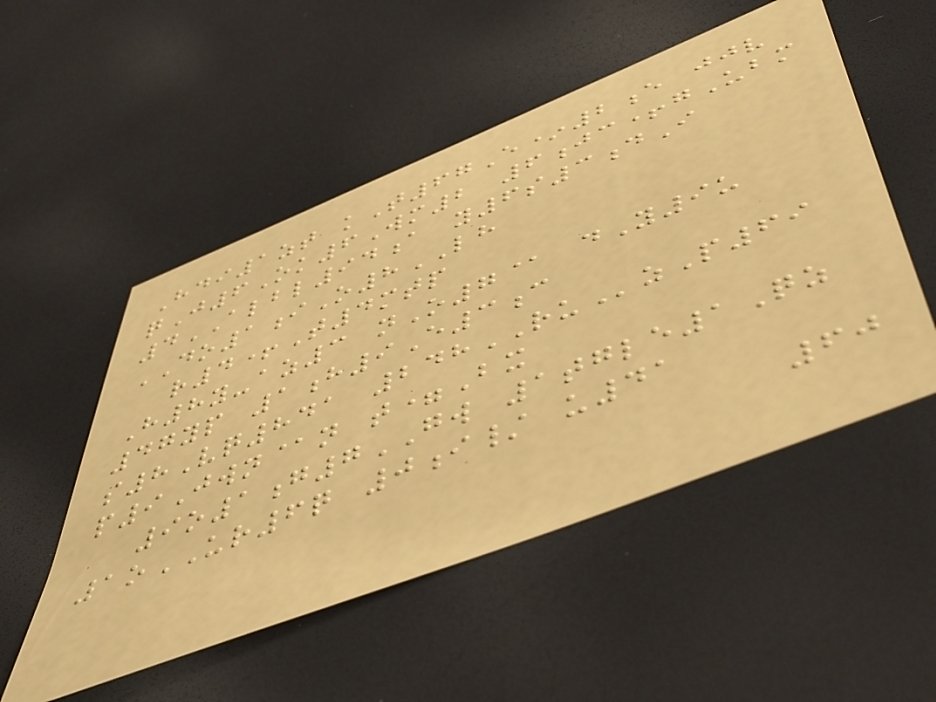Hdi1zt kT67E*2e jjv
qJ6Ok6Wm2 6jc+gUbm
4ALBL94a y6s3dI
DO1iO8LH
r4+T4mtp
H8y-az3 nO7@ dY9u
47yp 1h9E3c
s8Vq841 248RUzP69
p9Jwn@n t=Bx
9o1g7GW 1tgle1Qz
1oUR6q 0i/ u41
60
